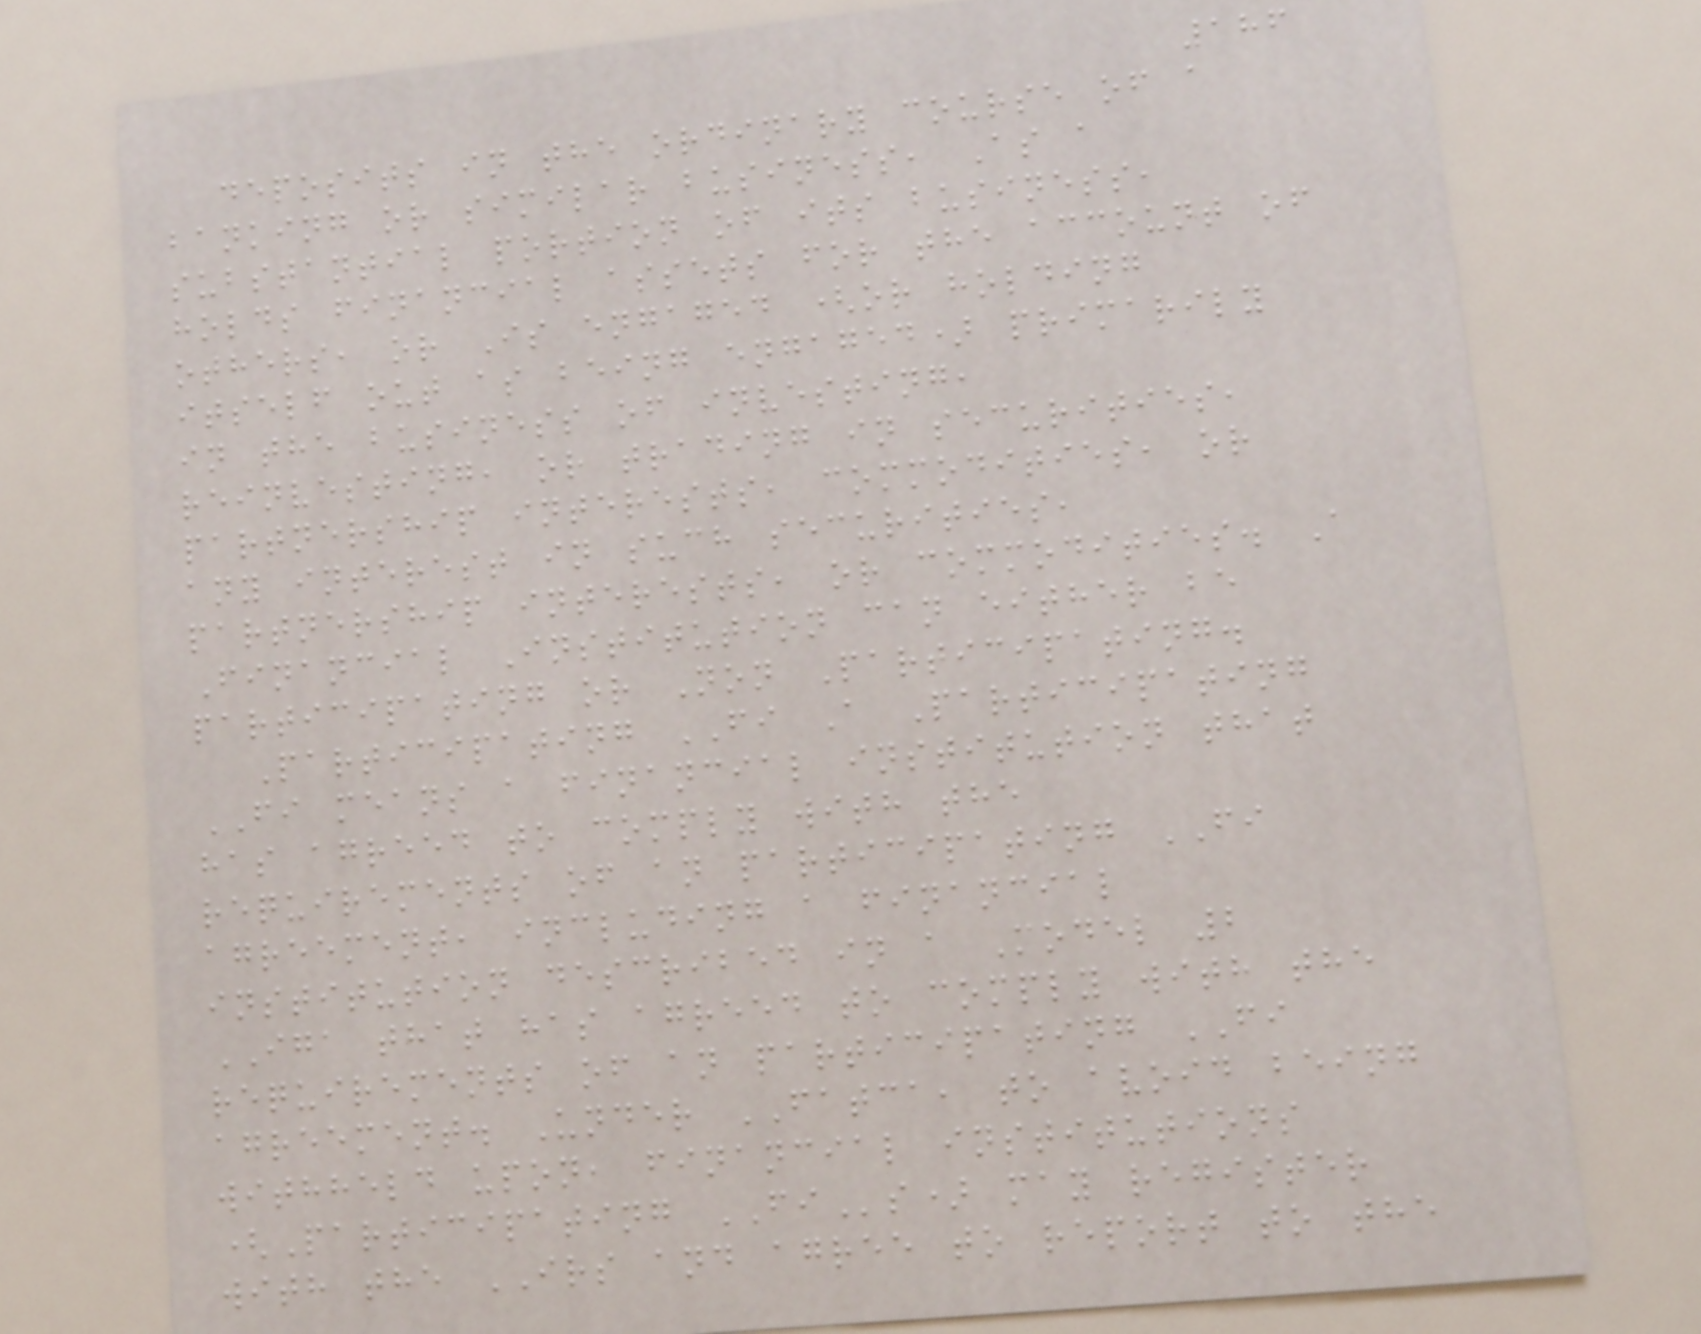186
deposits in the ordinary course of a
banking or similar business, As a
substantial portion of its business,
holds financial assets for the account of
others, or Is engaged (or holding
itself out as being engaged) primarily
in the business of investing,
reinvesting, or trading in securities,
partnership interests, commodities, or
any interest in such securities,
partnership interests, or commodities. A
Financial Institution can either be
participating or Non Participating.
Participating FI A Participating
FI means a financial institution that
has agreed to comply with the
requirements of an participating FI
agreement, including a financial
institution described in a Model 2
IGA that has agreed to comply with the
requirements of an participating FI
agreement. Under FATCA, to avoid being
withheld upon, financial institutions
(Participating FIs) may register
with the IRS and agree to report to the
